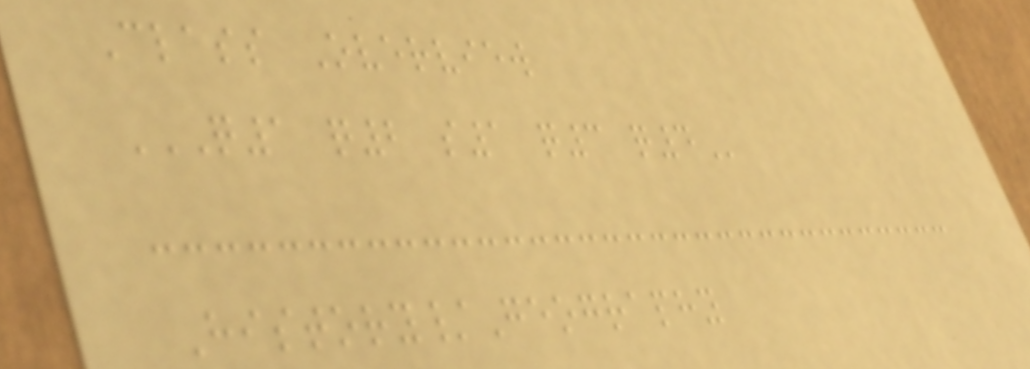Class Overview
Q1 Q2 S1 Q3 Q4
History/Geography
